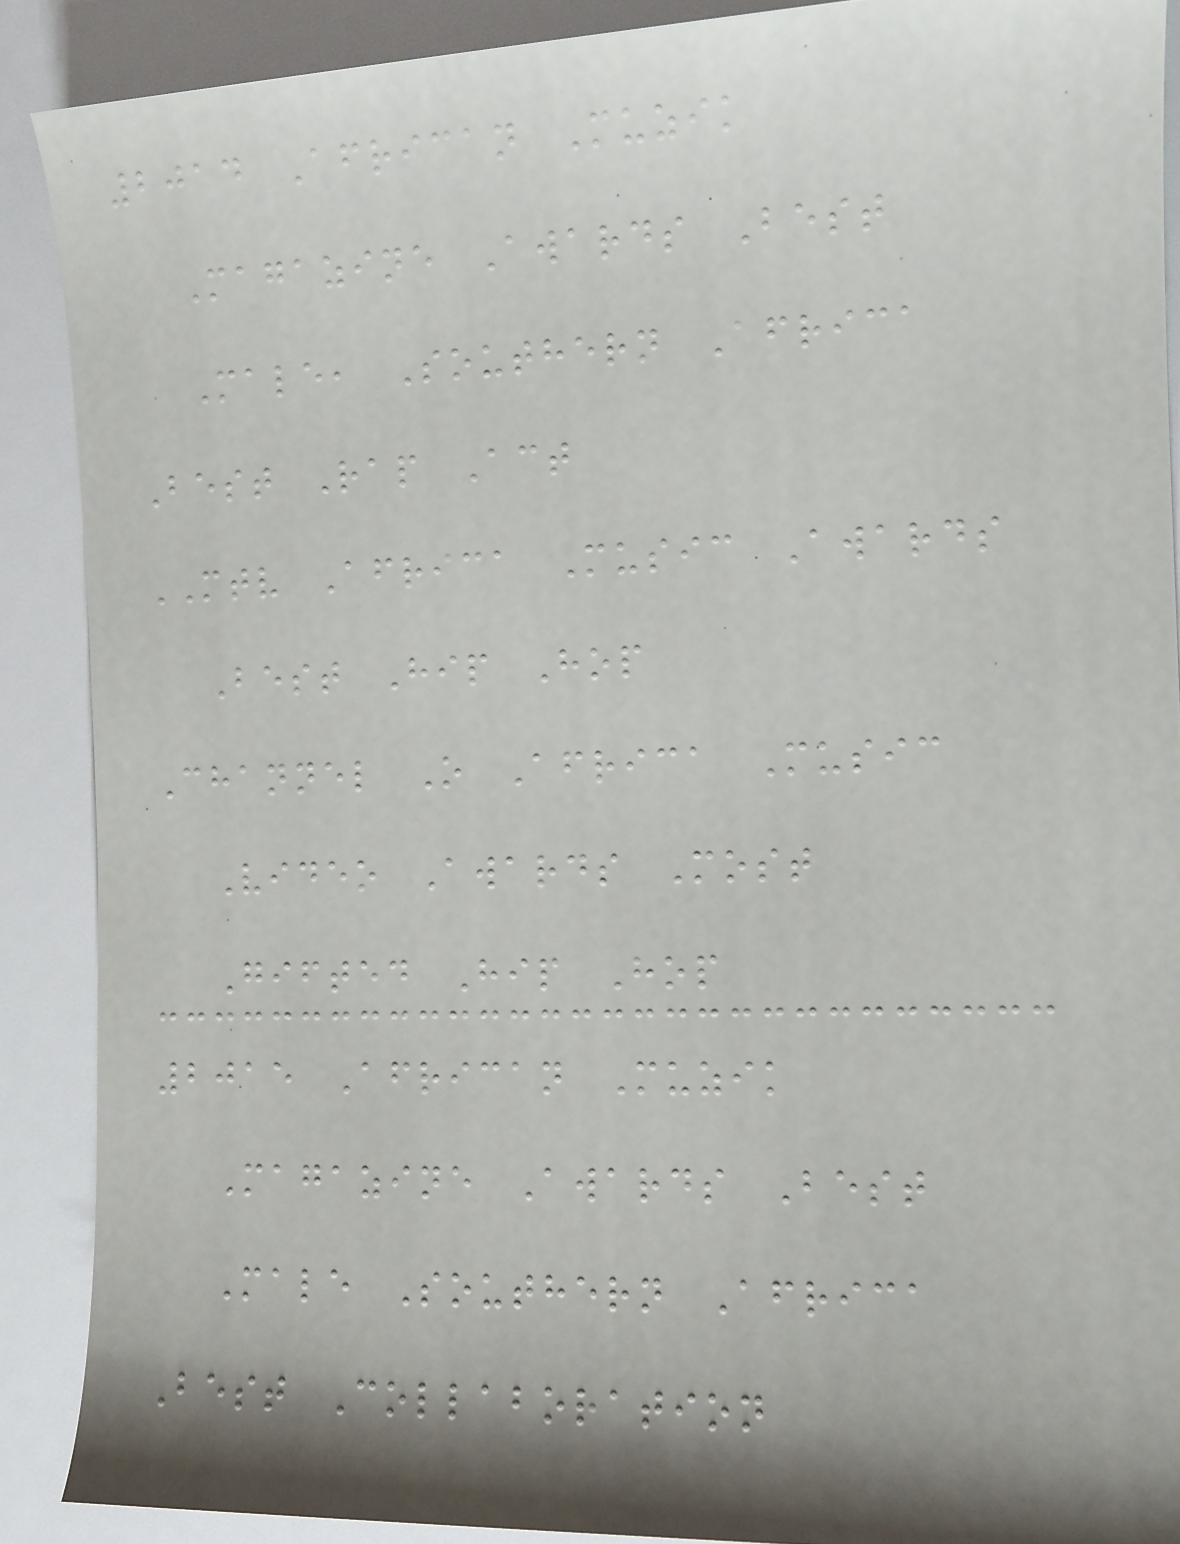2014 African Muzik
Magazine Awards Best
Male, Southern Africa
Best Rap Act
MTV Africa Music Awards
Best Hip Hop
Channel O Africa Music
Video Awards Most
Gifted Hip Hop
2015 African Muzik
Magazine Awards Best
Male Southern Africa
Best Collaboration
